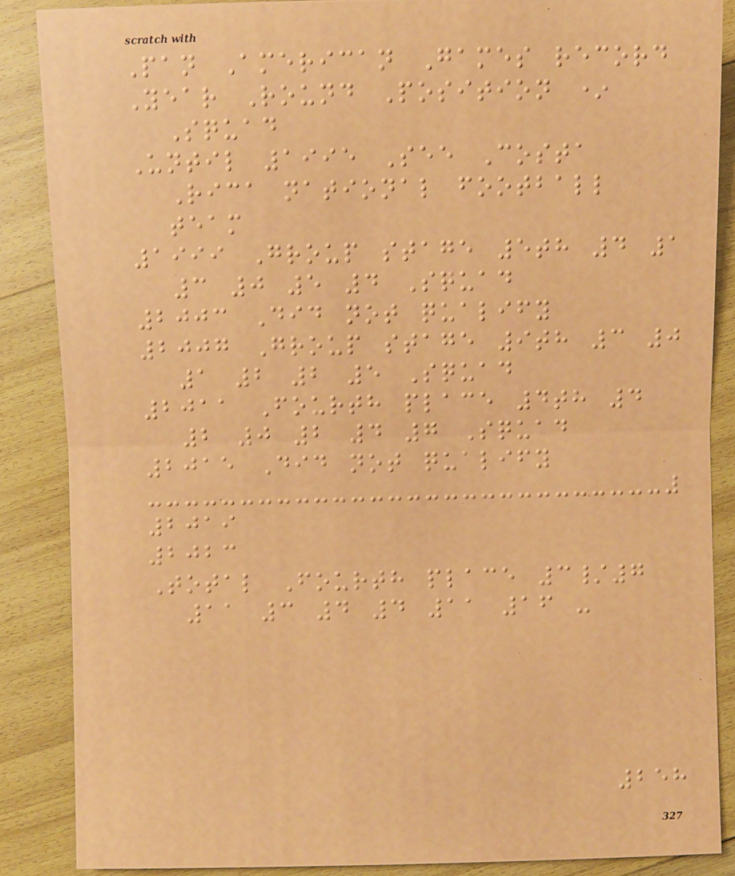Pan American Games record
Year Round Position *
Squad
Until 1995 See Costa
Rica national football
team
1999 Group stage 5th 4 1
3 0 5 4 Squad
2003 Did not qualify
2007 Group stage 9th 3 0
1 2 2 5 Squad
2011 Fourth place 4th 4
2 0 2 4 7 Squad
2015 Did not qualify
2019
2023
Total Fourth place 3/7
11 3 4 4 11 16 -
258
